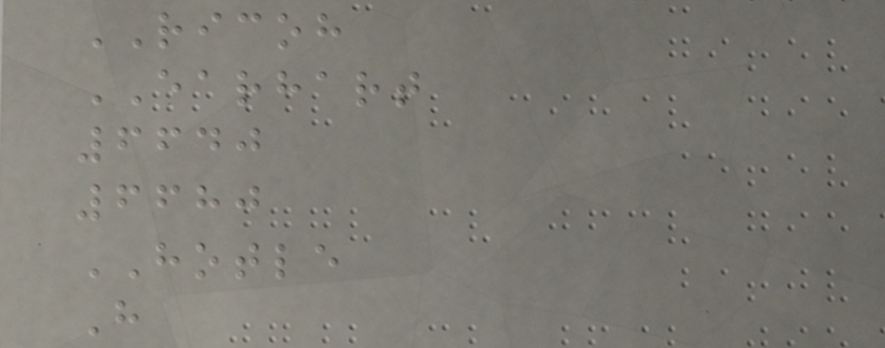RICOH
EARHART
6640
6680
HOTLE
H
